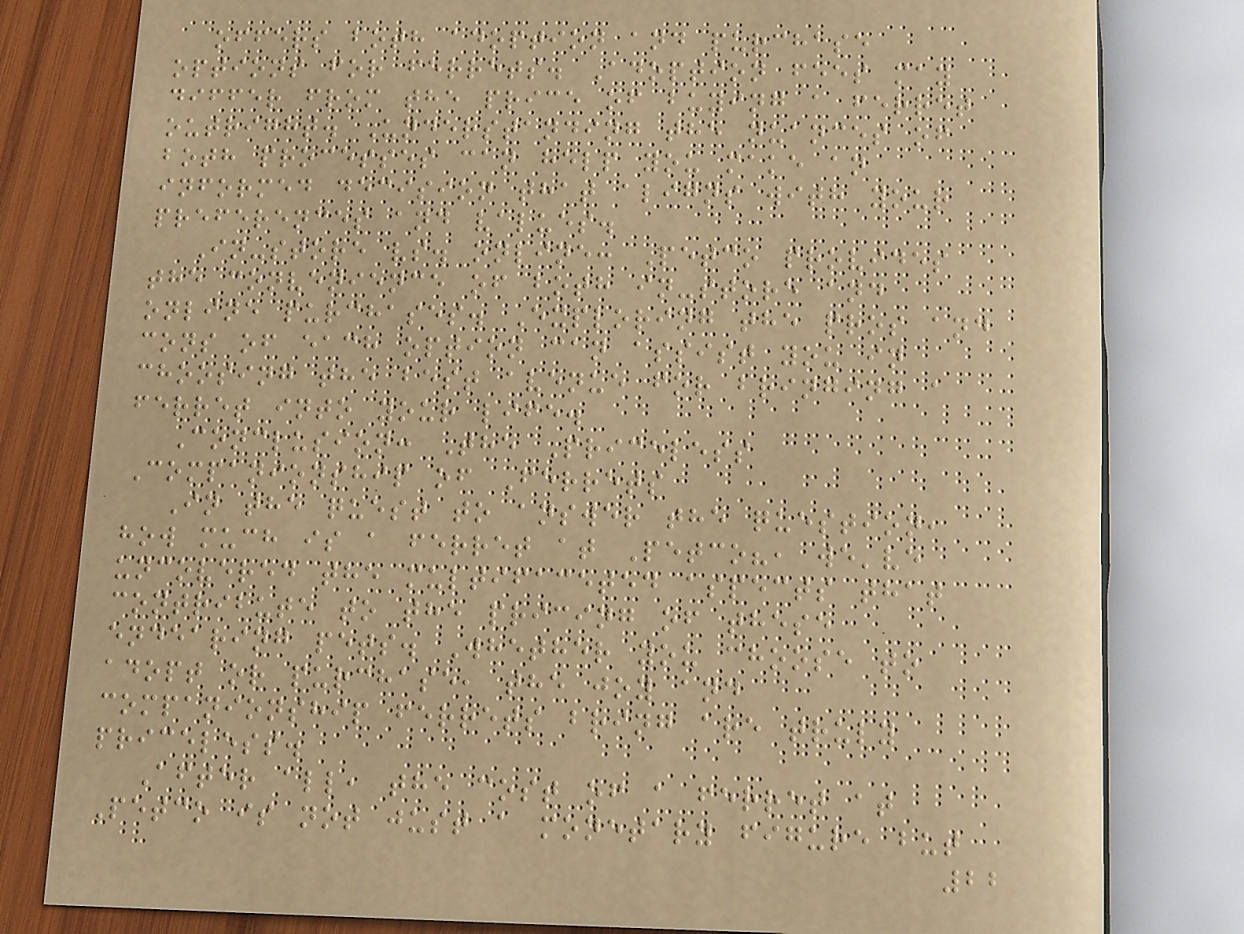offers both adoption and purchase
options for ferrets. Adoption fees may
differ from the price of buying a ferret
outright. Understanding the nuances of
both processes can help you make an
informed decision that aligns with your
preferences and values.
In-store vs. online: Petco provides
the convenience of both in-store and
online purchases. Exploring the pros and
cons of each option can assist you in
choosing the best avenue for bringing a
ferret into your life.
Conclusion: The Priceless
Companionship of Ferrets
In the quest to answer the question,
how much is a ferret at Petco?, we've
uncovered the multifaceted aspects that
contribute to the pricing of these
endearing pets. Whether you choose to
adopt or purchase, the joy and
companionship ferrets bring are truly
priceless.
After all, the cost of a ferret at
Petco is not just a monetary figure but
22
